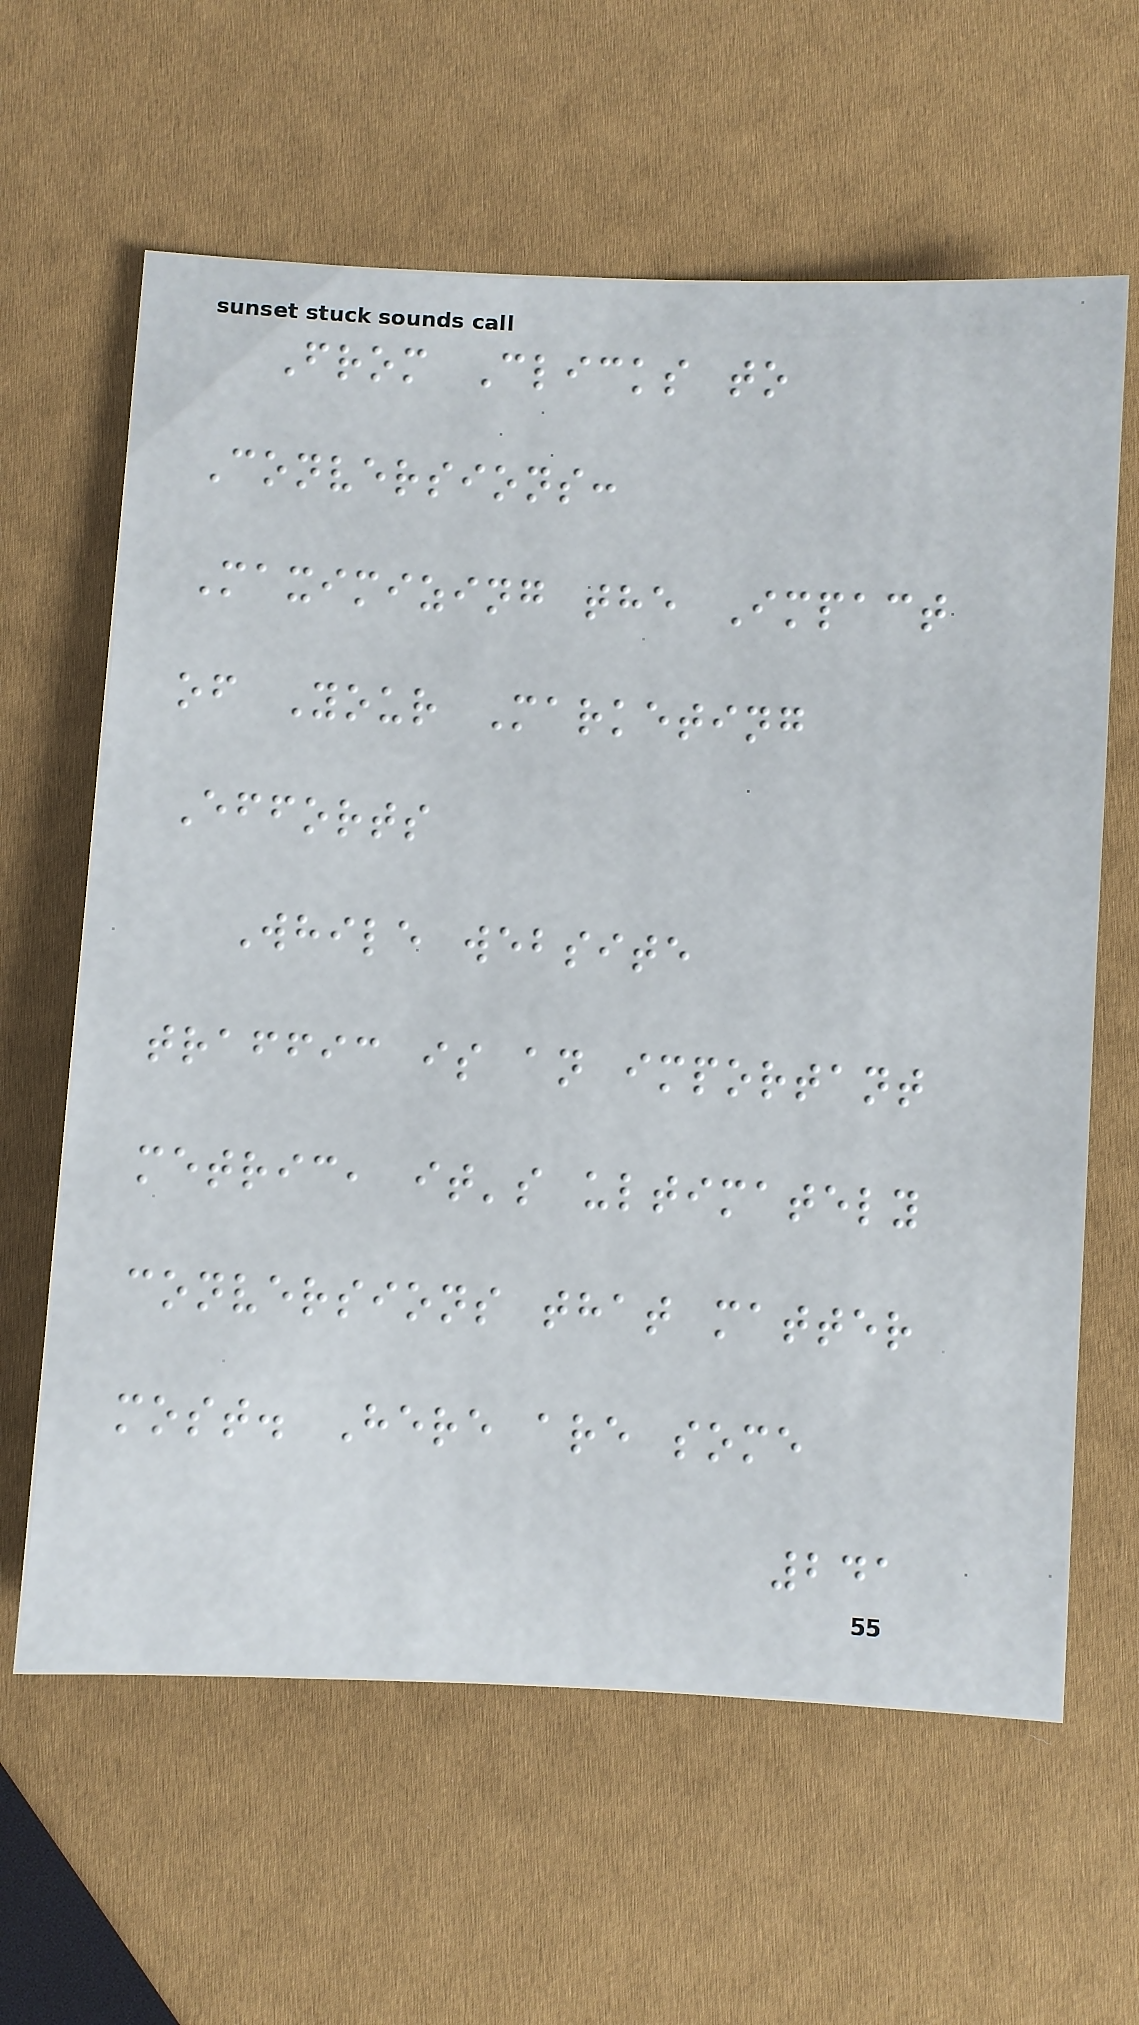From Clicks to
Conversions:
Maximizing the Impact
of Your Marketing
Efforts
While website
traffic is an important
metric, it's ultimately
conversions that matter
most. Here are some
241
